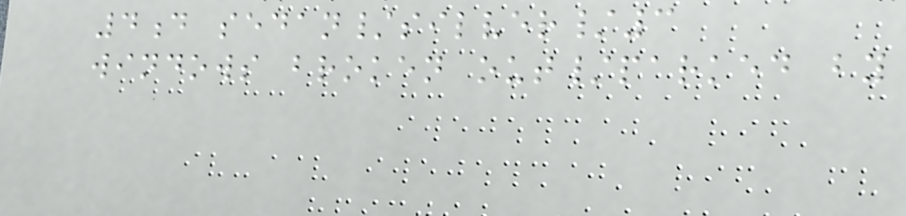4d sedan/silver/3
windows broken out/parked by
